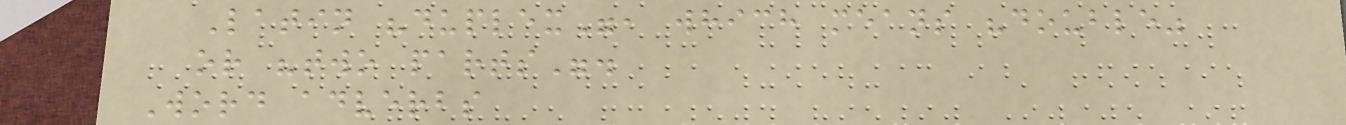Latin "duplex", which means "double"
or "two parts".
Word adverbs
